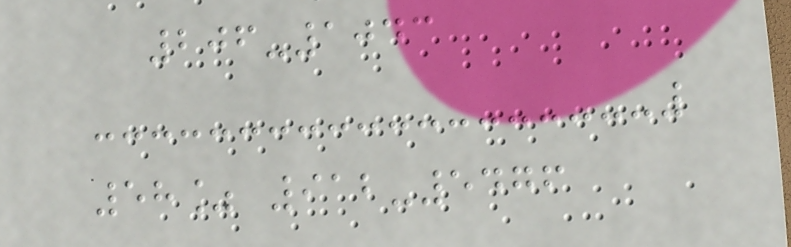206-1043
58% 912-5476
